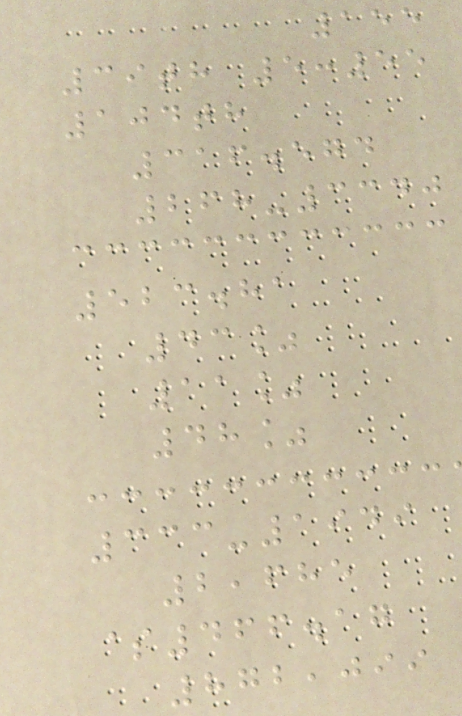155
39th 5:55
104th
316.574
268-3340
523.81
43%
11%
48%
333-1949
2,685
$466.17
872,099
